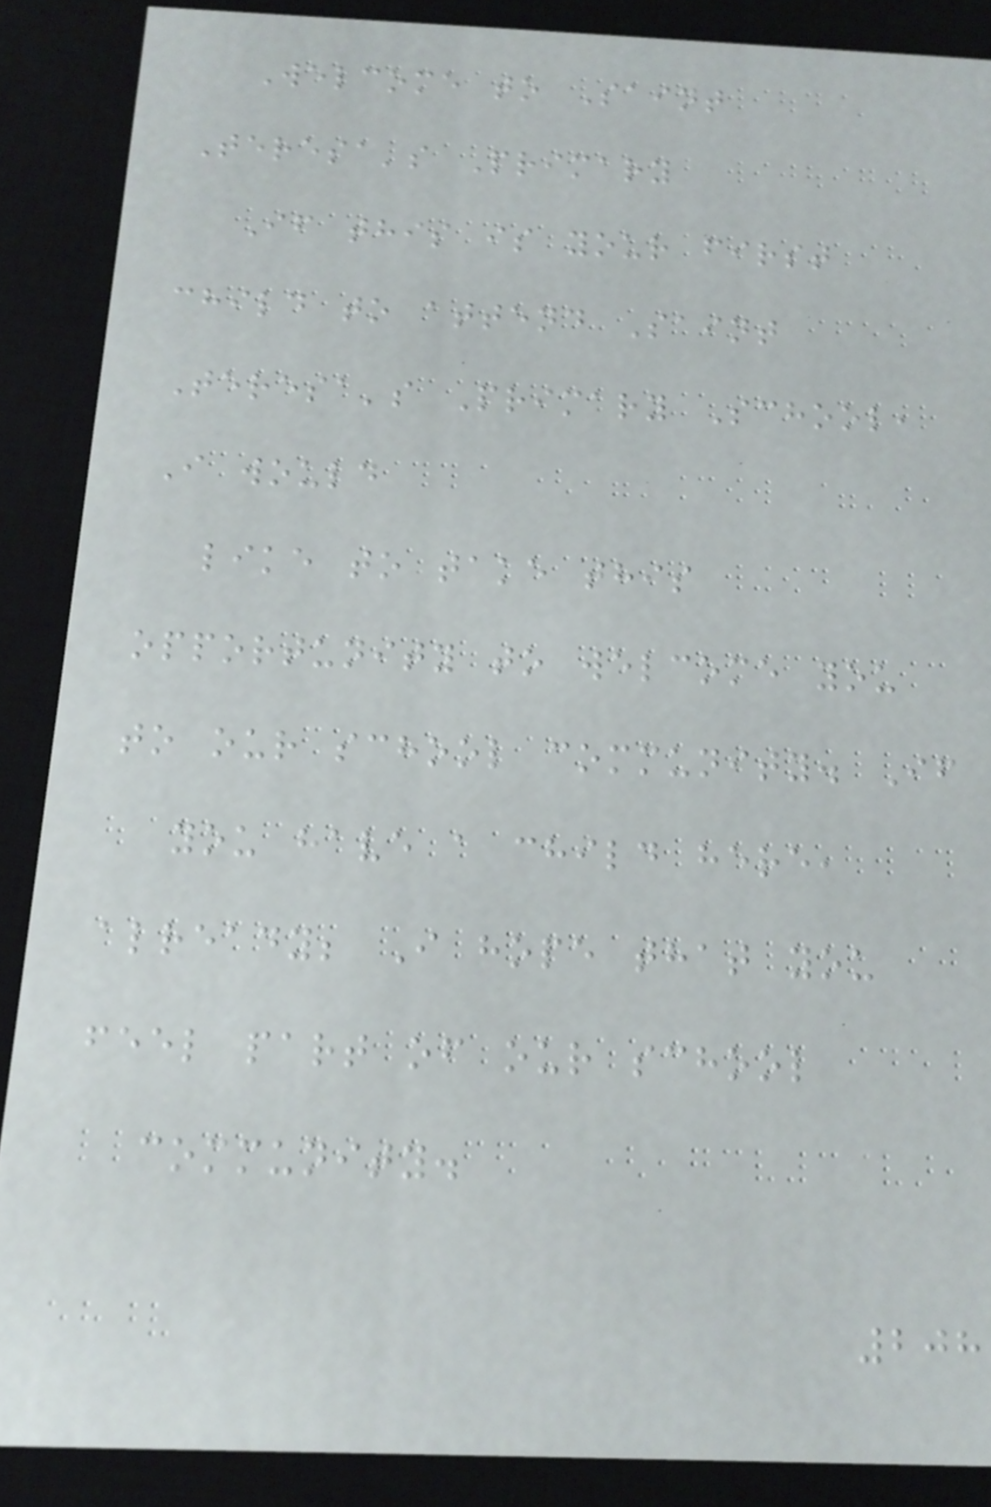Welcome to Saint
Teresa's Primary
If this is your first
child to attend Saint
Teresa's Primary School,
I would
like to take this
opportunity to welcome you
to our school community. If
you have a child here,
already; I hope that you
feel part of our school
community.
208
